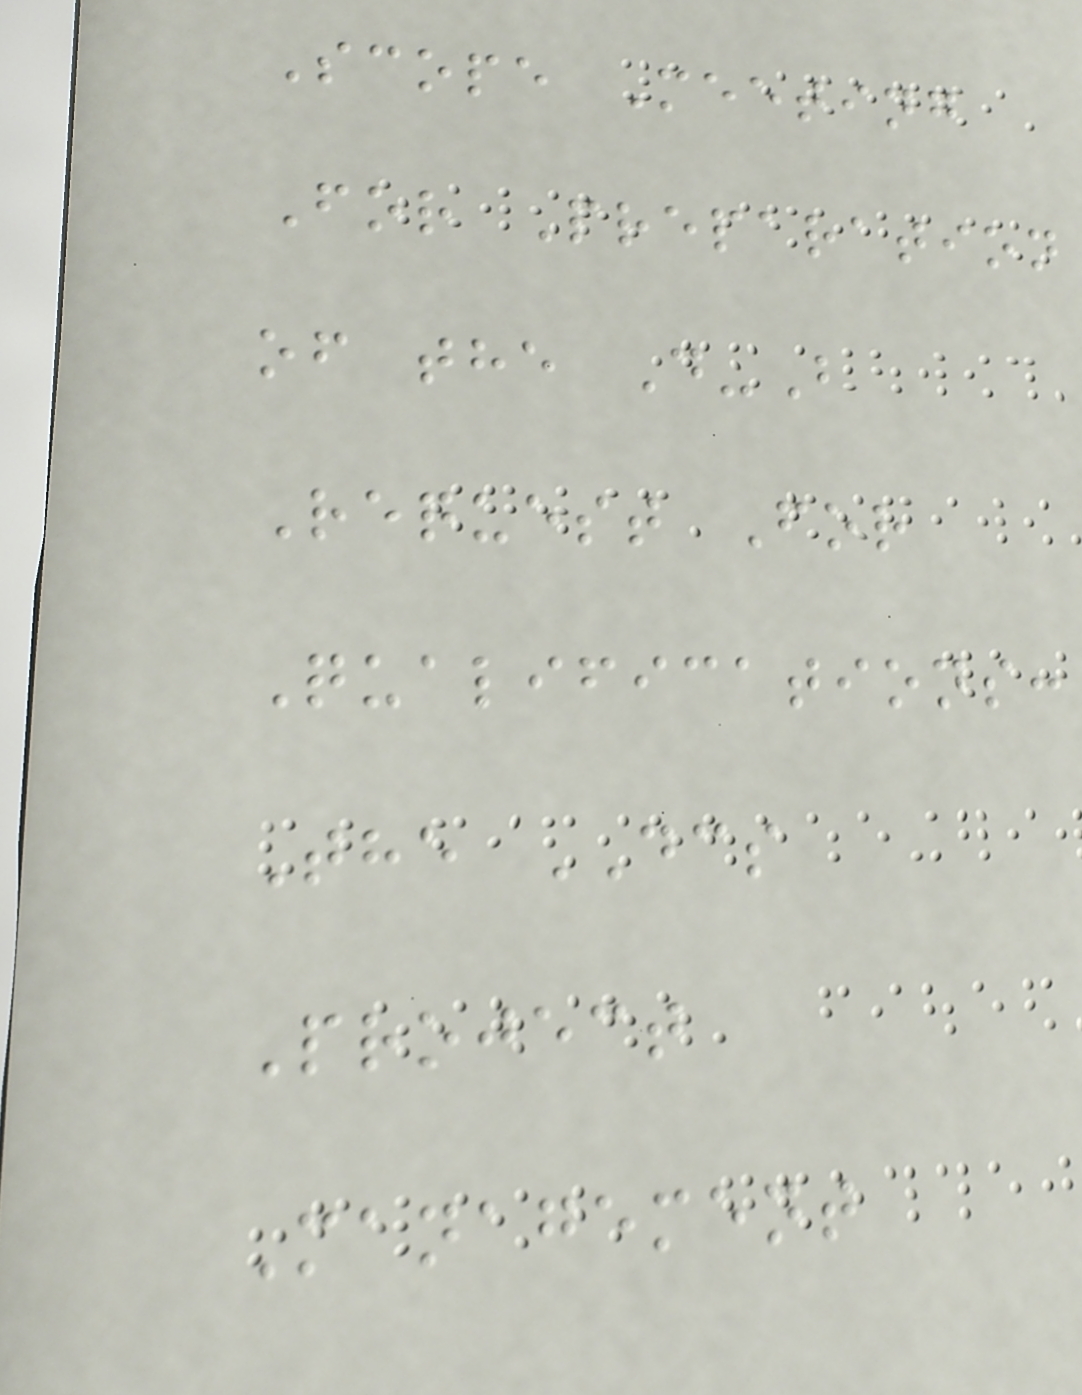Scope Meeting
For Preparation
of the D-B
Request For
Qualifications:
The DCS
Project
Management
